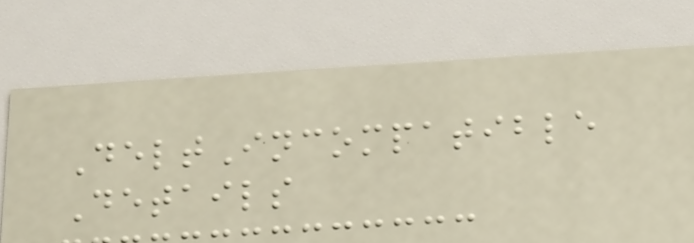DeltIncompatible
Details
